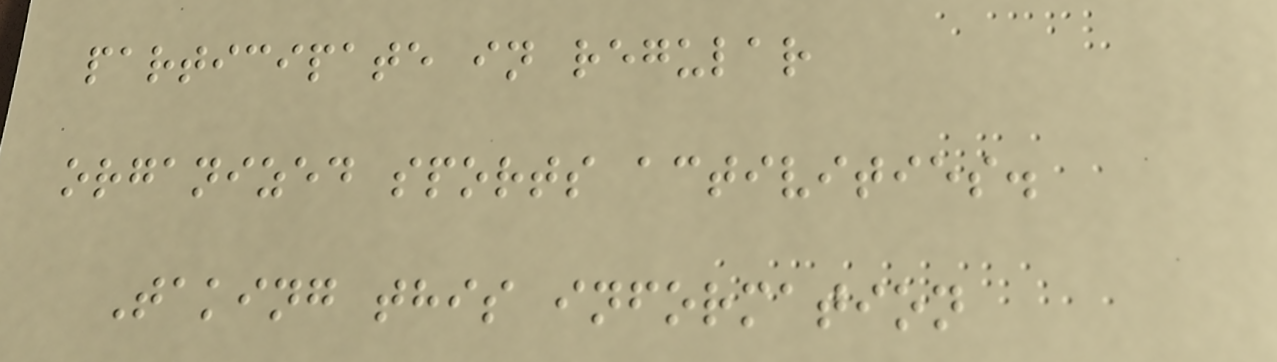participate in regular
organized sports activities.
Taking this information
